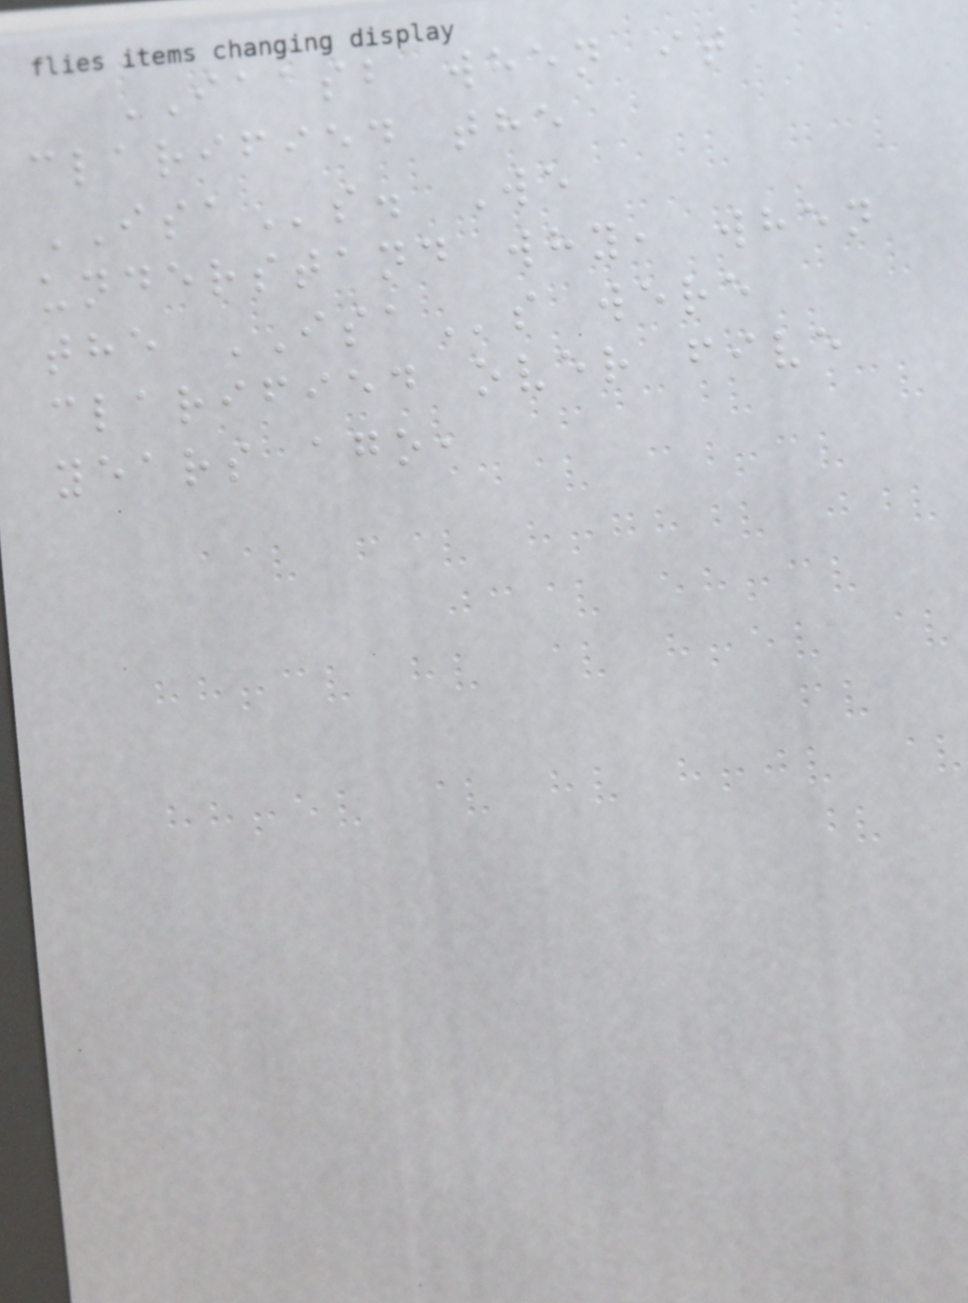IAASB when it
clarified the
ISAs. We
understand why, when
the ISAs were
clarified over five
years ago,
